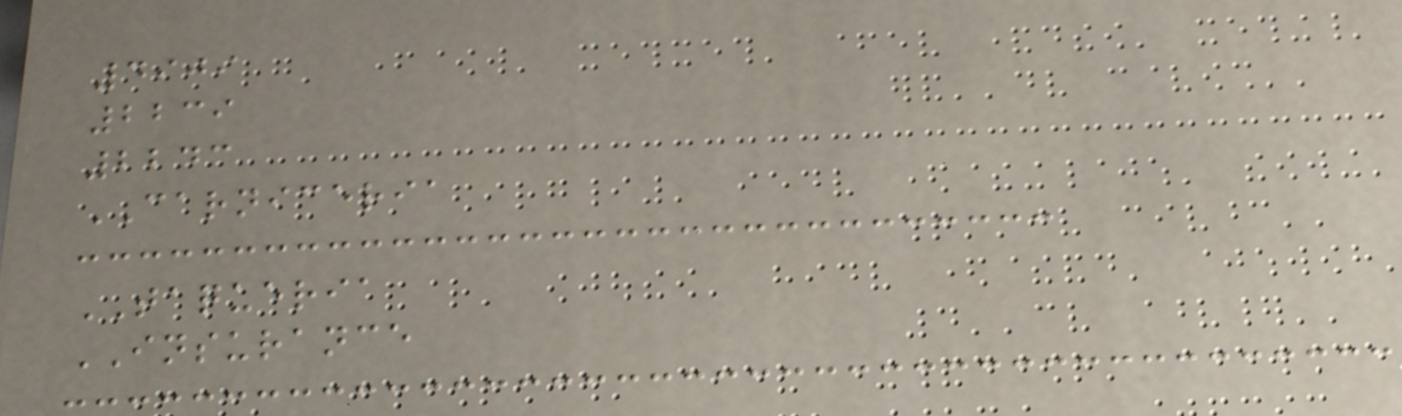4909
2239
2243
CARNICERIA
TAQUERIA
INSURANCE
